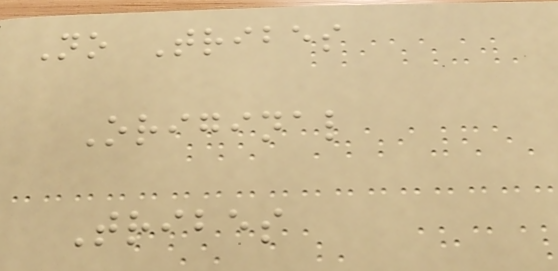No Tribes
Original
Tribes
